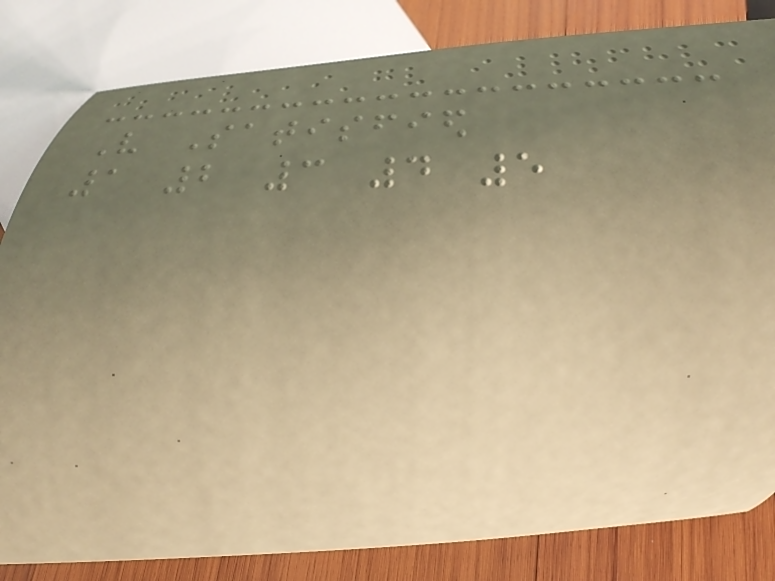Very Satisfied
1 2 3 4 5
